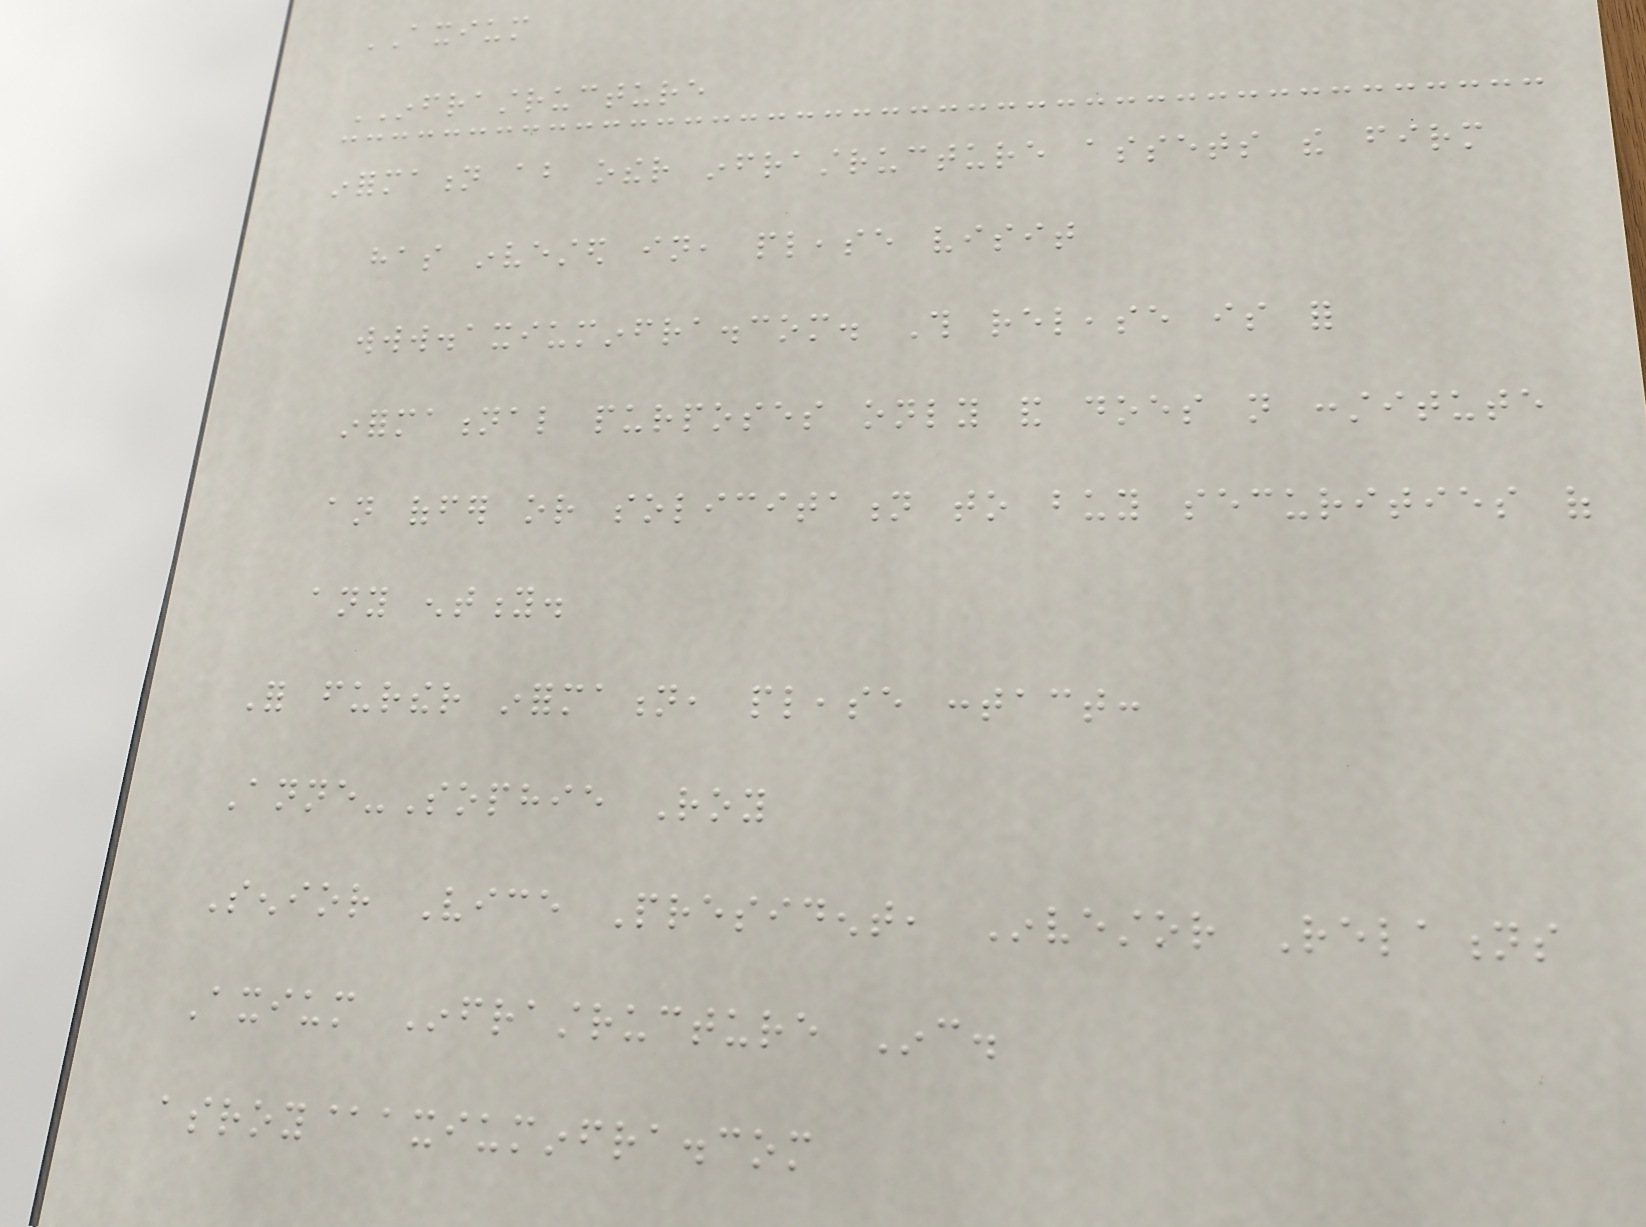AXIUM
INFRASTRUCTURE
information about other infrastructure assets the firm
has invested in, please visit
www.axiuminfra.com. This release is for
informational purposes only and does not constitute
an offer or solicitation to buy securities of
any entity.
For further information, please contact:
Anne-Sophie Roy
Senior Vice President, Investor Relations
Axium Infrastructure Inc.
asroy@axiuminfra.com
